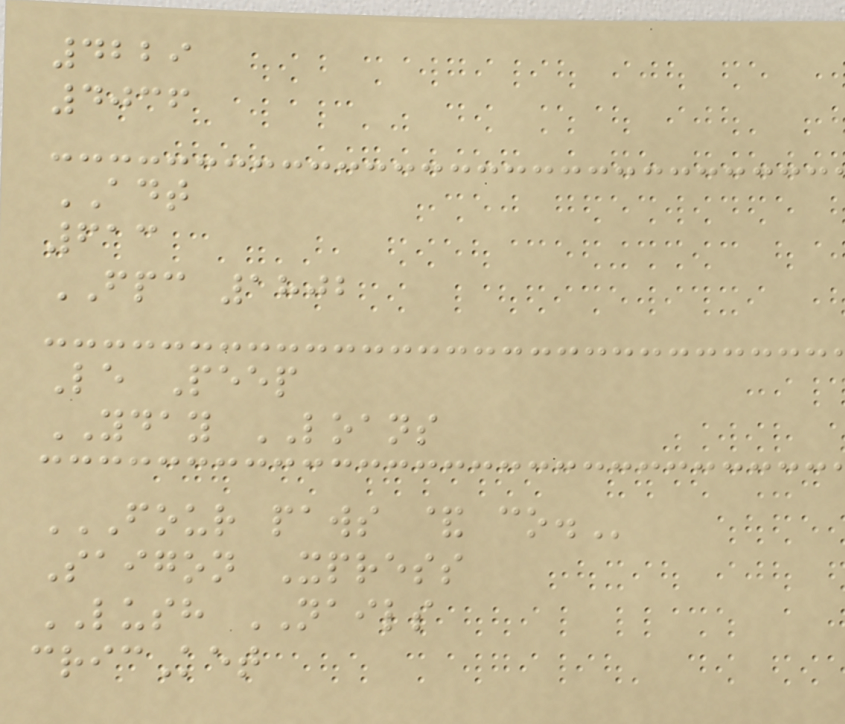4229
4036
ADT
613
FPC 1802
Le Peep
YDAY LOANS
FOUR PAWS & CO.
Saigon Xpress
LUSH NAILS
cricKet
